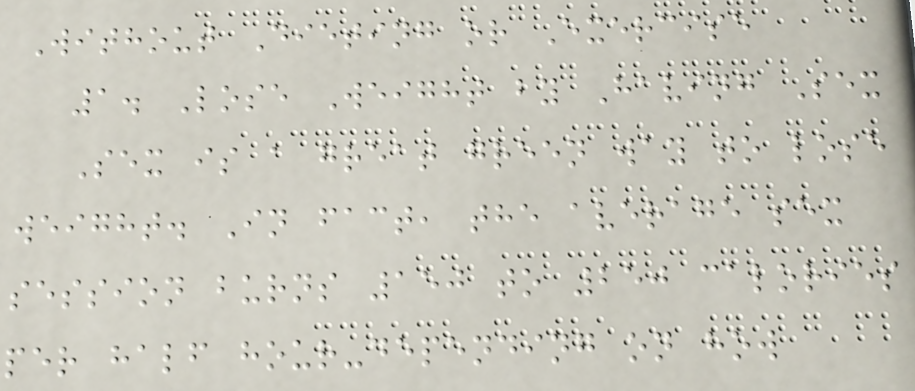Without Dieting or Exercise
1. Lose Weight by Having Sex
Sex is a great green way to lose
weight. In fact, the average sex
session burns 150 to 250 calories
per half hour-depending on how
